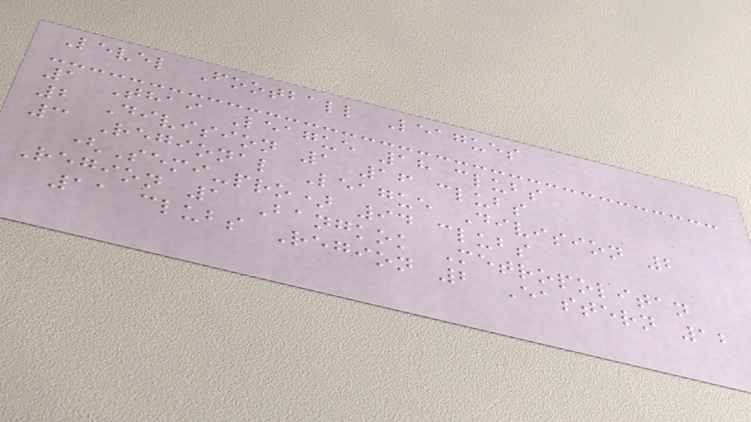Level Football Leagues
1 Thai League 18 clubs
2 Division 1 16 clubs
3 Regional League Division 2
(Semi-pro) 94 clubs
Region 1 Bangkok Metropolitan
11 clubs Region 2 Eastern 12
